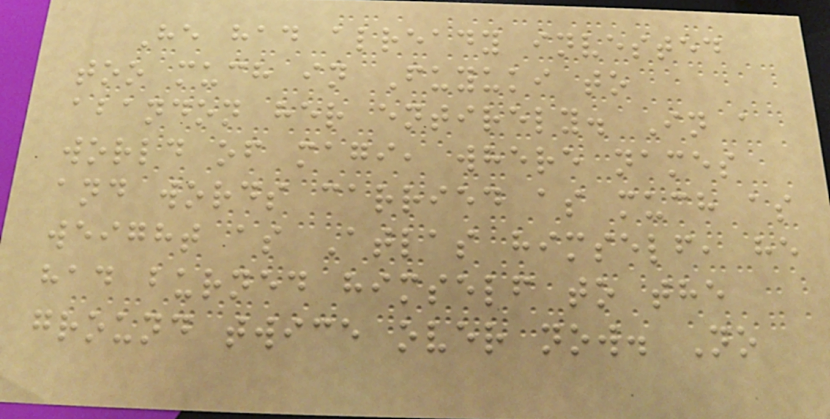He had already invested
too much in Fuyuki to
abandon her entirely. In a
world of magi, where names
and words carried as much as
weight as Atlas himself, he
had burned himself to the
ground twice over now. No
